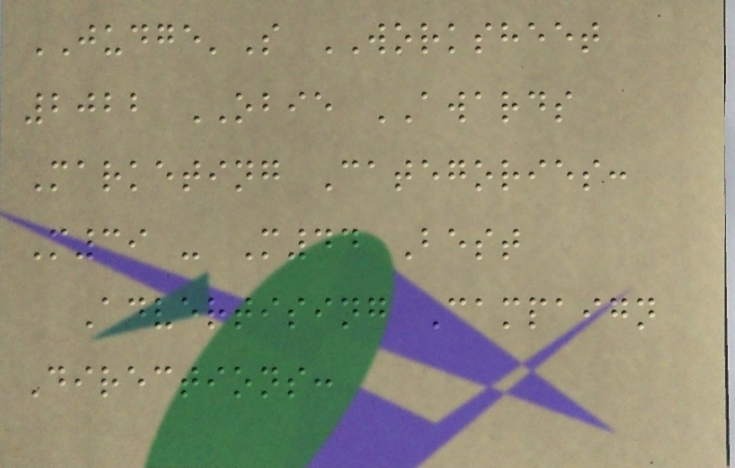JUDGE'S WORKSHEET
2022 OBIE AWARDS
Marketing Categories:
M39 - M44 Best
Advertising Campaign
Directions:
